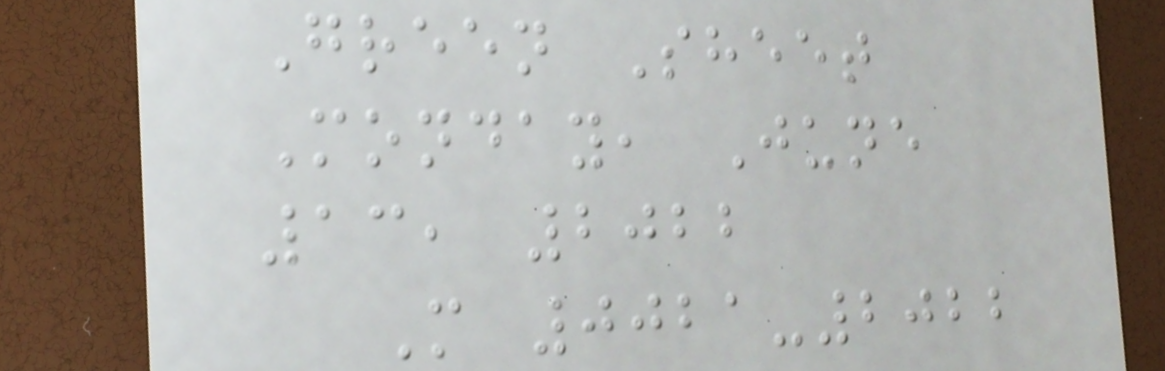Green Sheet
Monday, June
13, 2022
M 0021-2022
